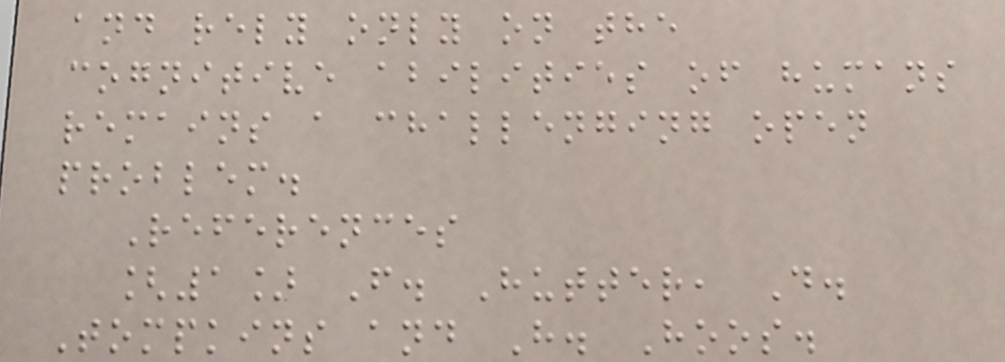and rely only on the
cognitive abilities of humans
remains a challenging open
problem.
References
[1] F. Hutter, D.
Tompkins and H. Hoos.
